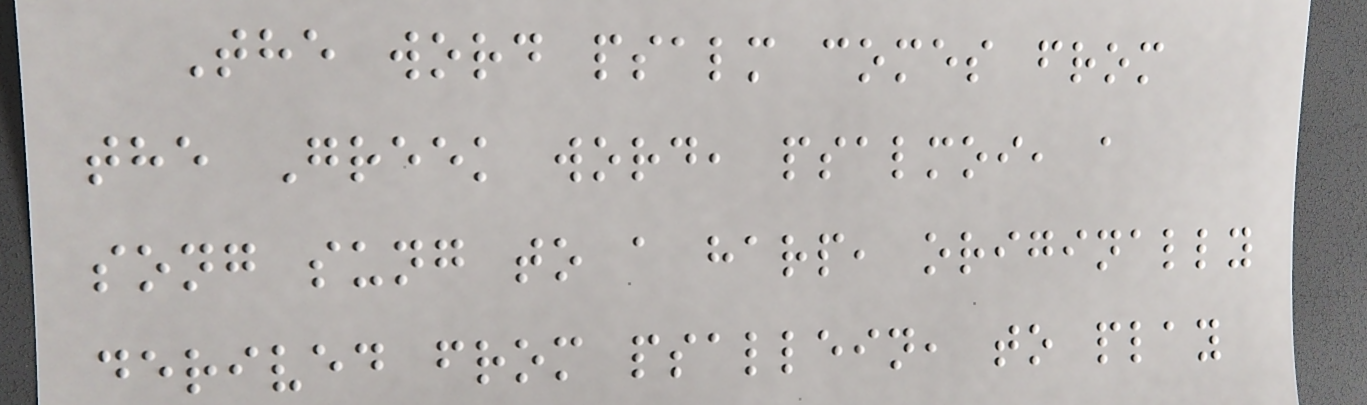The word psalm comes from
the Greek word, psalmoi, a
song sung to a harp, originally
derived from psallein, to play
